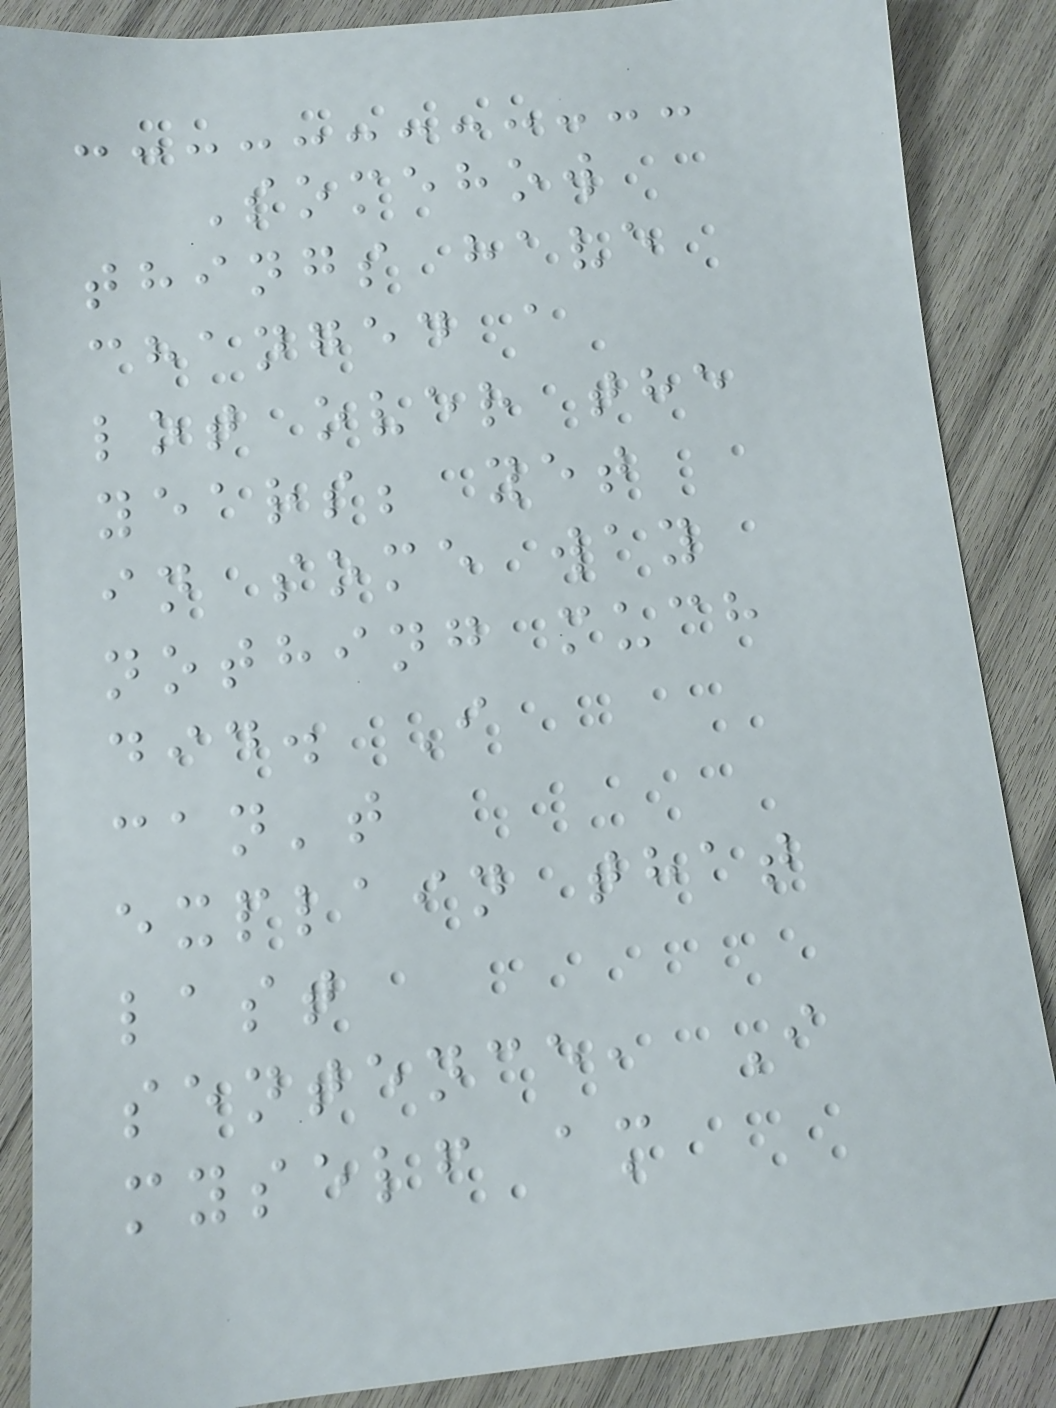Somehow
things have
changed a
lot over the
years; yet
in some way
nothing much
did. I
can't
explain that
last
sentence, I
myself am
